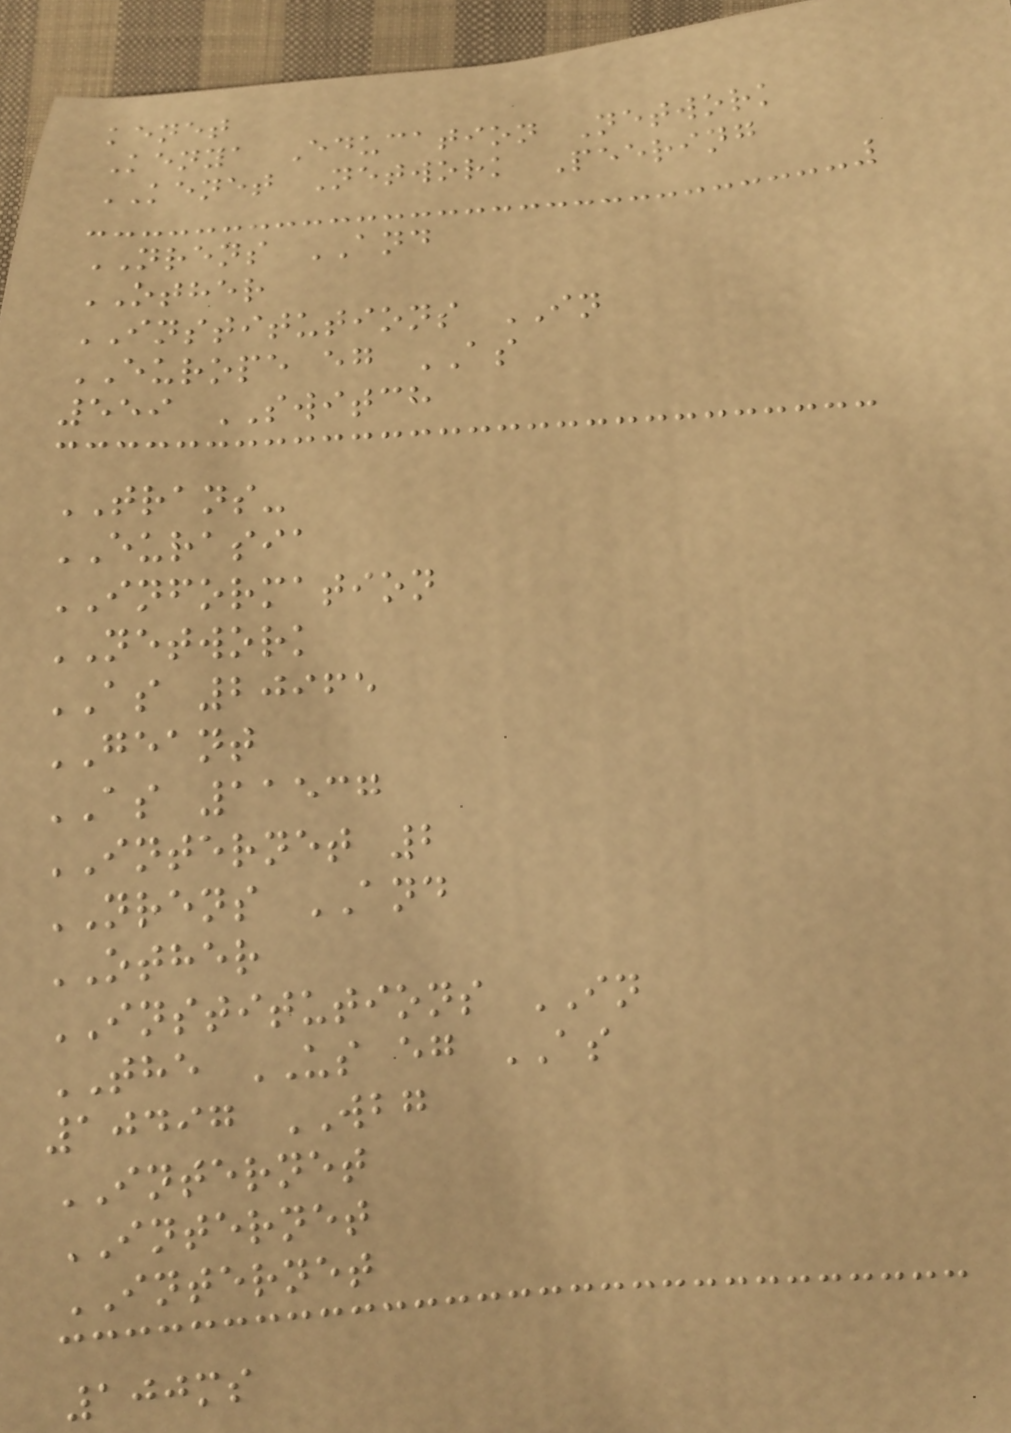kenet
Kenya Education Network
KENET Network Peering
NRENS AND
OTHER
INSTITUTIONS IN
EUROPE eg AS
559 SWITCH
TRANS-
EURASIA
INFORMATION
NETWORK
AS 20965
GEANT
AS 11537
INTERNET 2
NRENS AND
OTHER
INSTITUTIONS IN
THE US eg AS
10497 WBG
INTERNET
INTERNET
INTERNET
100ms
